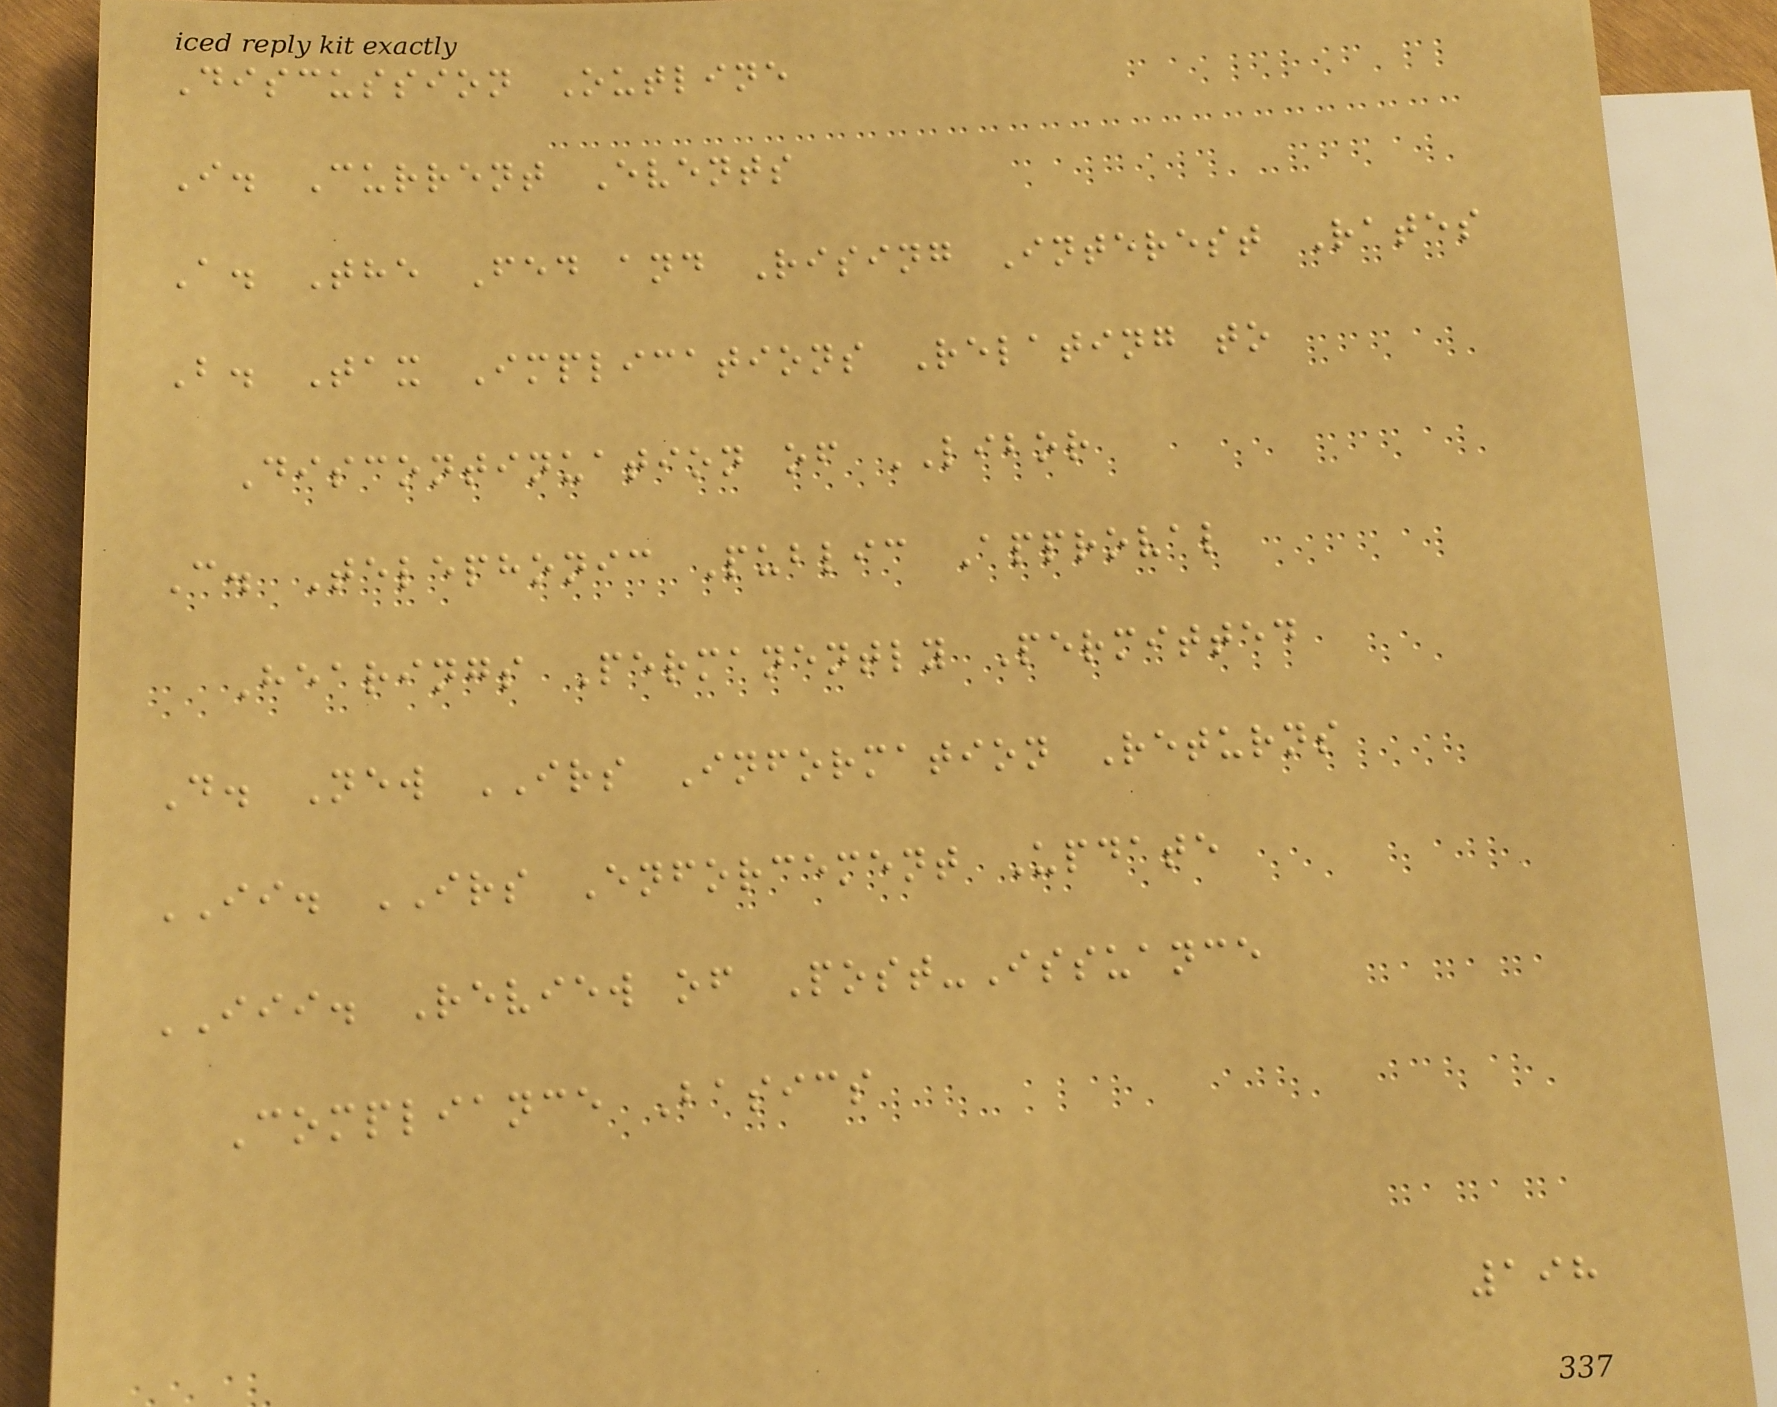Discussion Outline
I. Current Events
A. The Fed and Rising Interest Rates
B. Tax Implications Relating to
Discontinuation of LIBOR
C. Telephonic Public Approval
Hearings Permanently Permitted
D. New IRS Information Returns
II. IRS Enforcement Update
III. Review of Post-Issuance
Compliance Basics
198
